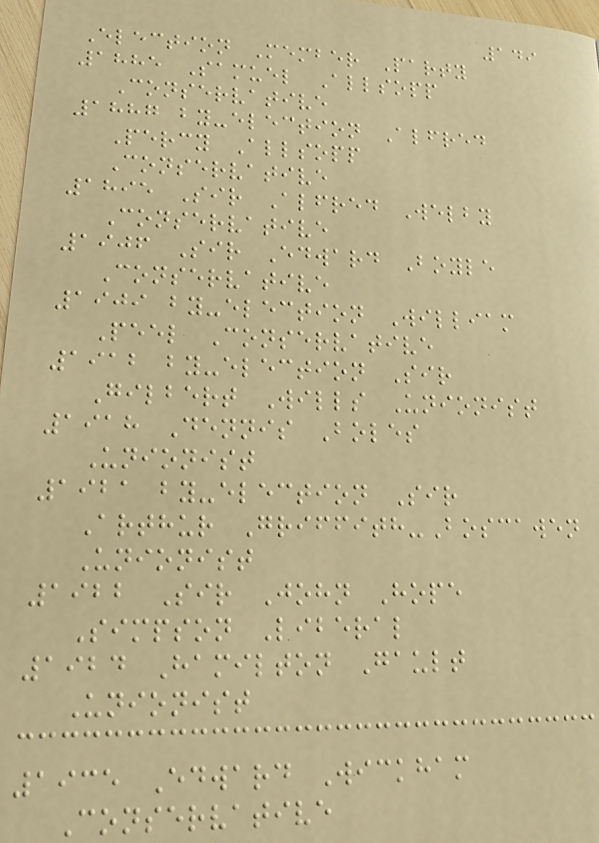149
Election Member Party
1885 Samuel Allsopp
Conservative
1887 by-election Alfred
Percy Allsopp
Conservative
1895 Sir Alfred Welby
Conservative
1906 Sir Edward Boyle
Conservative
1909 by-election William
Peel Conservative
1912 by-election Sir
Gilbert Wills Unionist
1918 Dennis Boles
Unionist
1921 by-election Sir
Arthur Griffith-Boscawen
Unionist
1922 Sir John Hope
Simpson Liberal
1924 Hamilton Gault
Unionist
1935 Edward Wickham
Conservative
